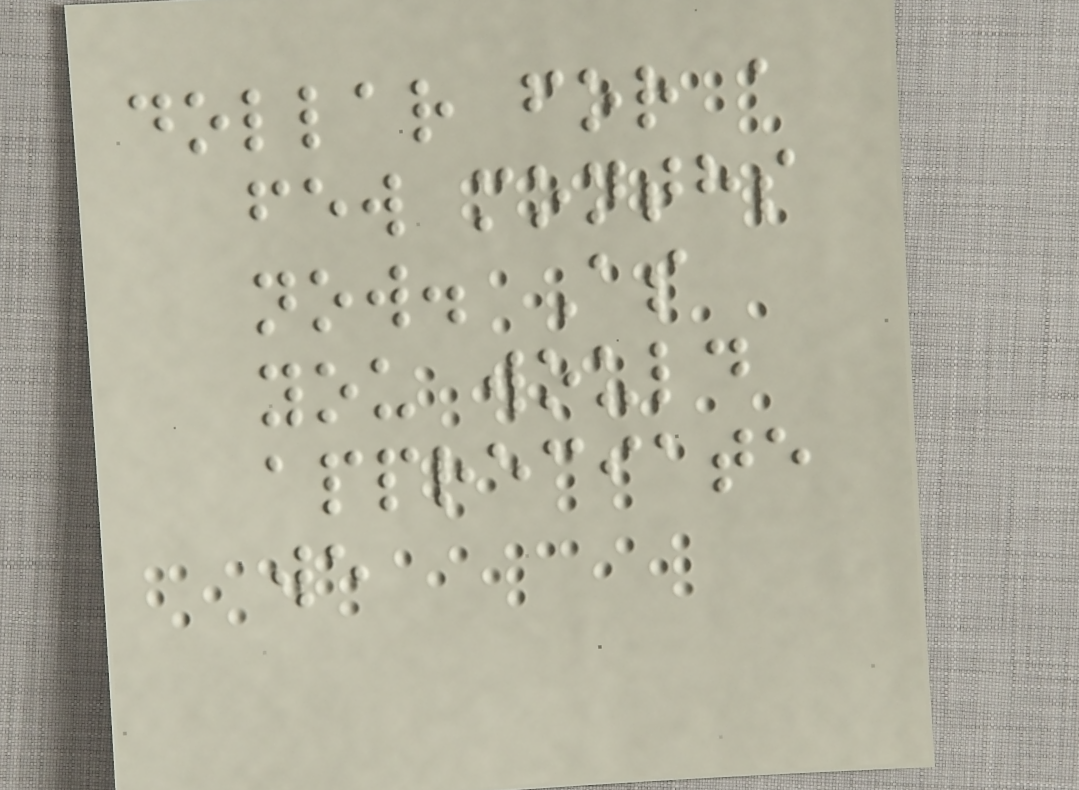dollar for a
few months
now. As
you would
appreciate
we
